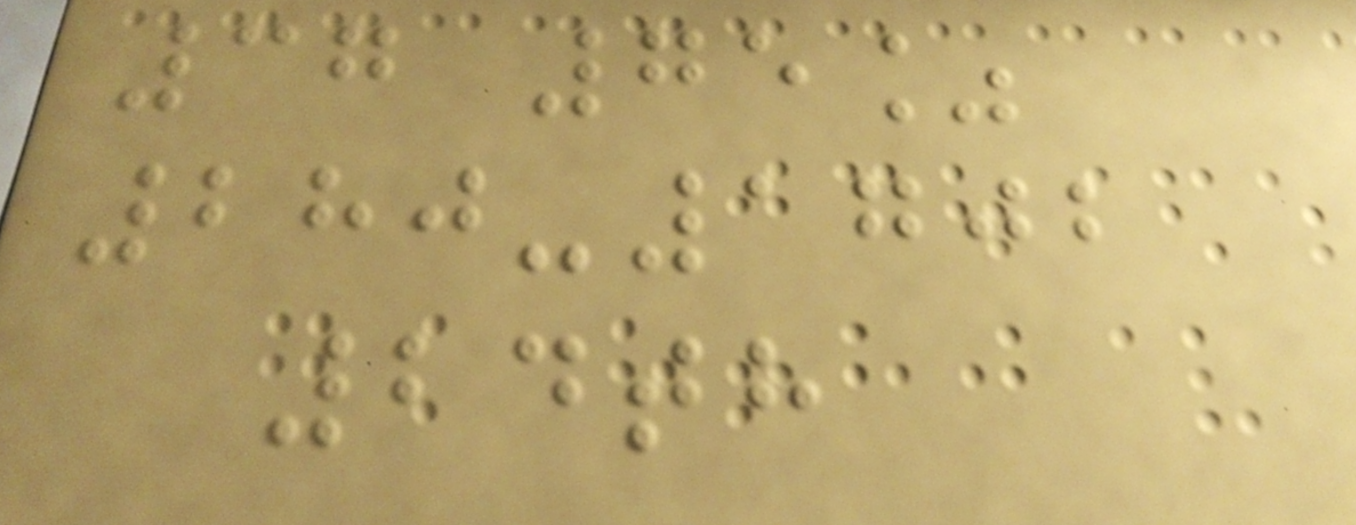37 75%
280-1702
24th
